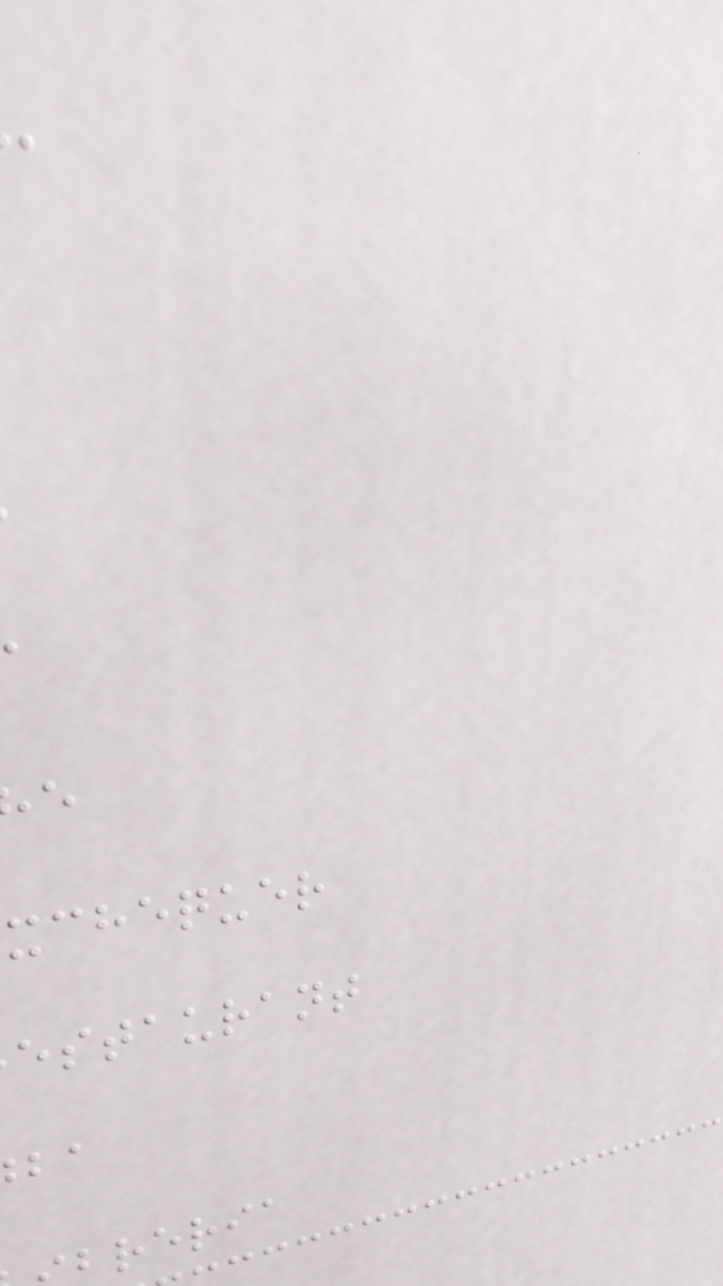xchequer
estaurant
breria
